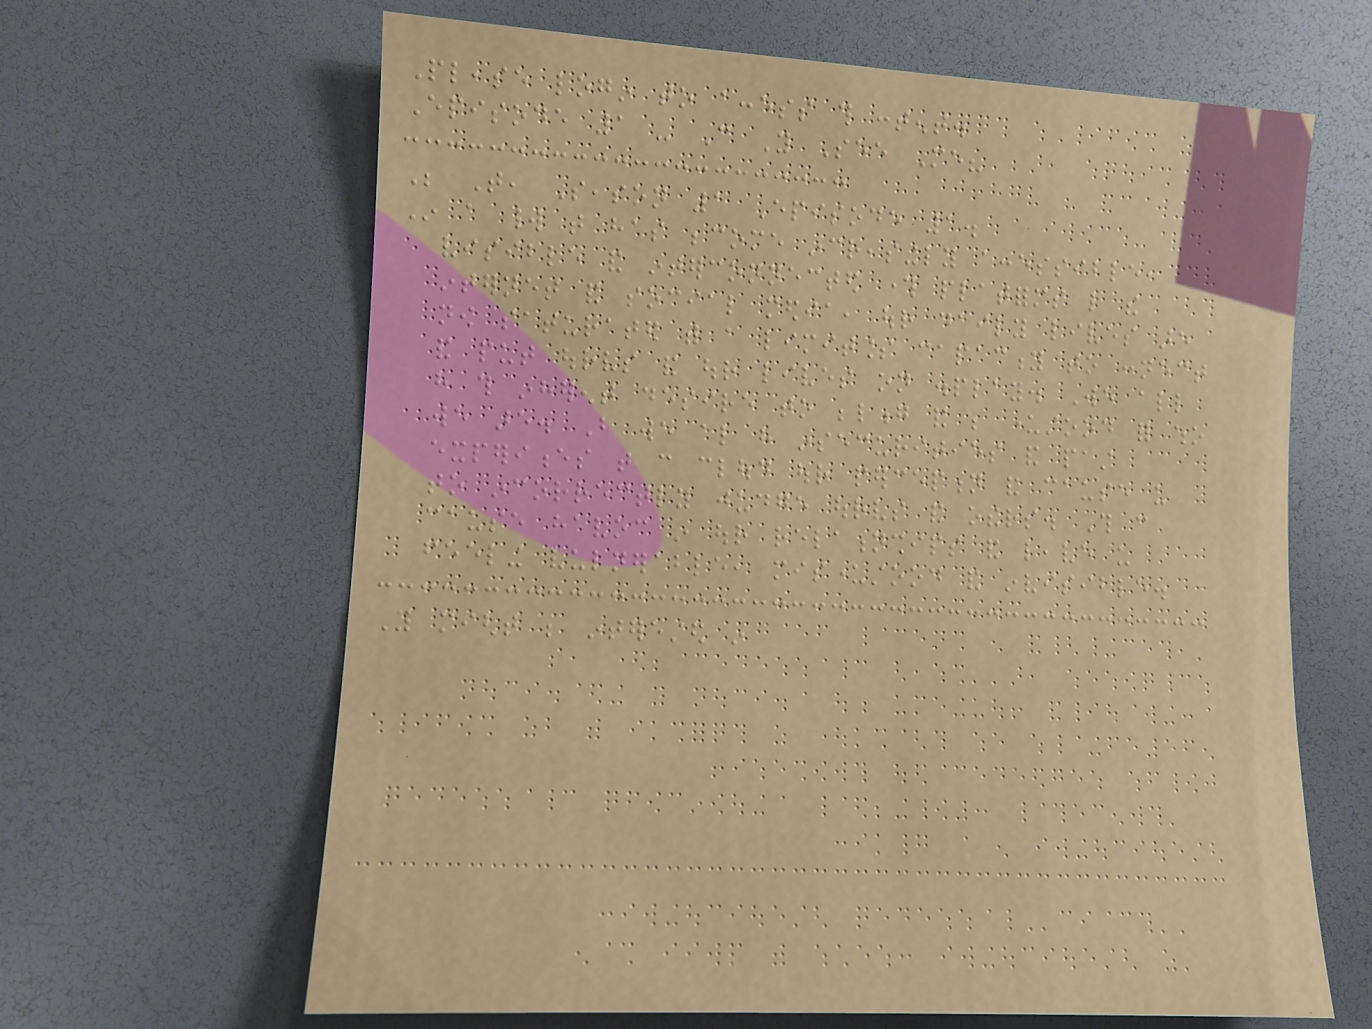Please login to access this content.
Episode 1 - Can You See Me?
Be That, Season 1 Episode 1.
In a world that has become increasingly accessible,
visible and interconnected through platforms like the
internet and social media, our daily lives are
now saturated with a limitless capacity to connect
and put ourselves and our lives on display. We all
have this inherent desire to belong and be understood for who
we are. But we also have insecurities and past
experiences that can cloud our perception and cause us
to incorrectly judge ourselves and others. This can
cause havoc in our relationships and leave us
feeling vulnerable, misunderstood and invisible.
You might be interested in
